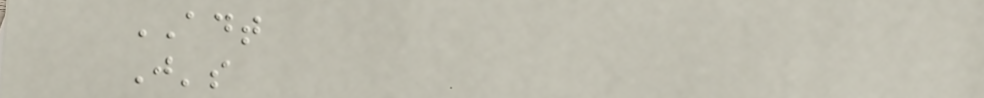ADT
J's
